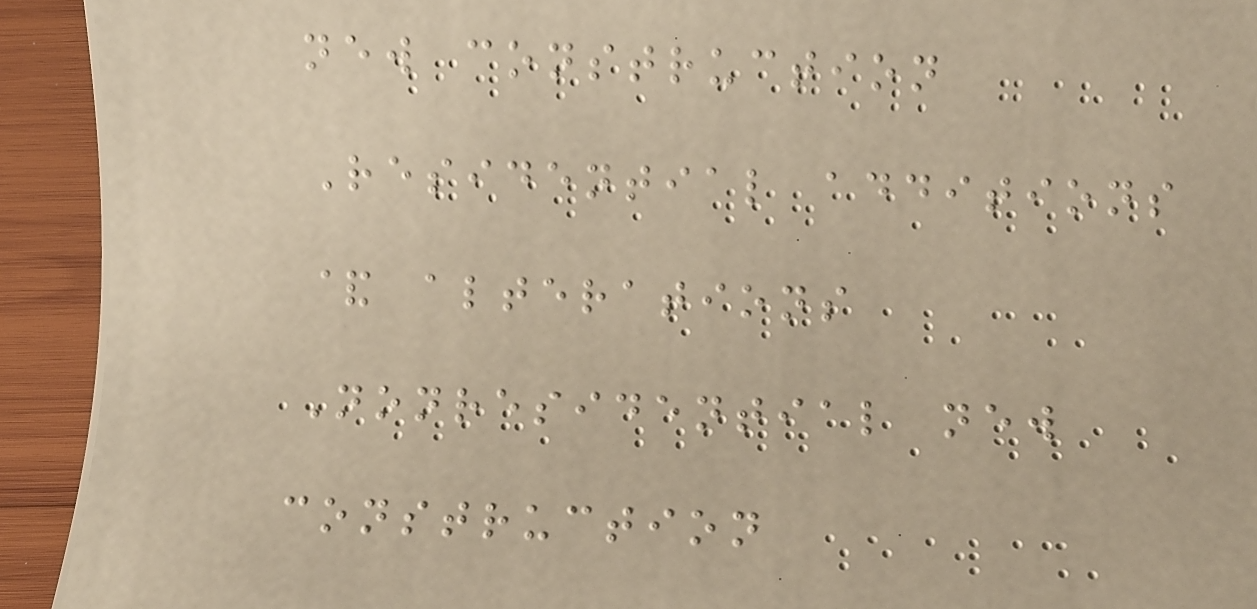new construction
Residential additions
& alterations
Nonresidential new
construction
